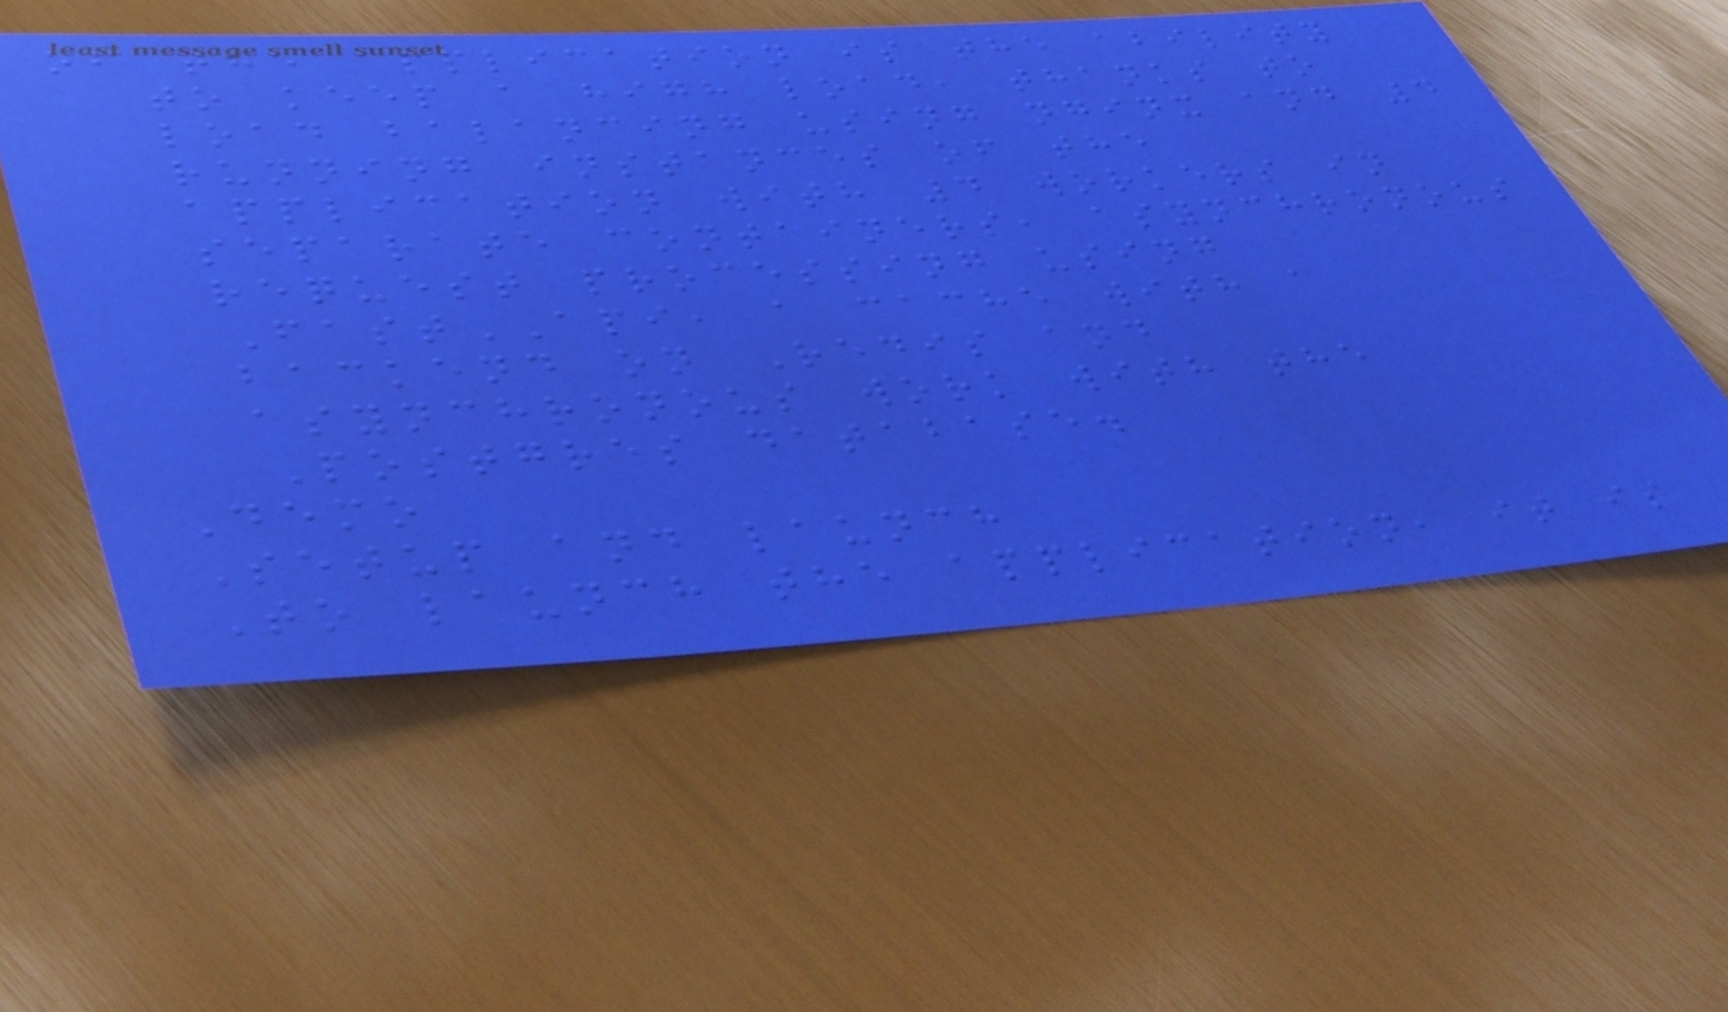of the application is the ability
to keep a high load, thanks to
load balancing using nginx and 4
running instances of the
application with 4 workers in
separate containers, asynchronous
request processing using
FastAPI, a cache with a
backend on Redis and
asynchronous work with the
Postgres database.
Demo
Setup and launch
To launch the application, it is
